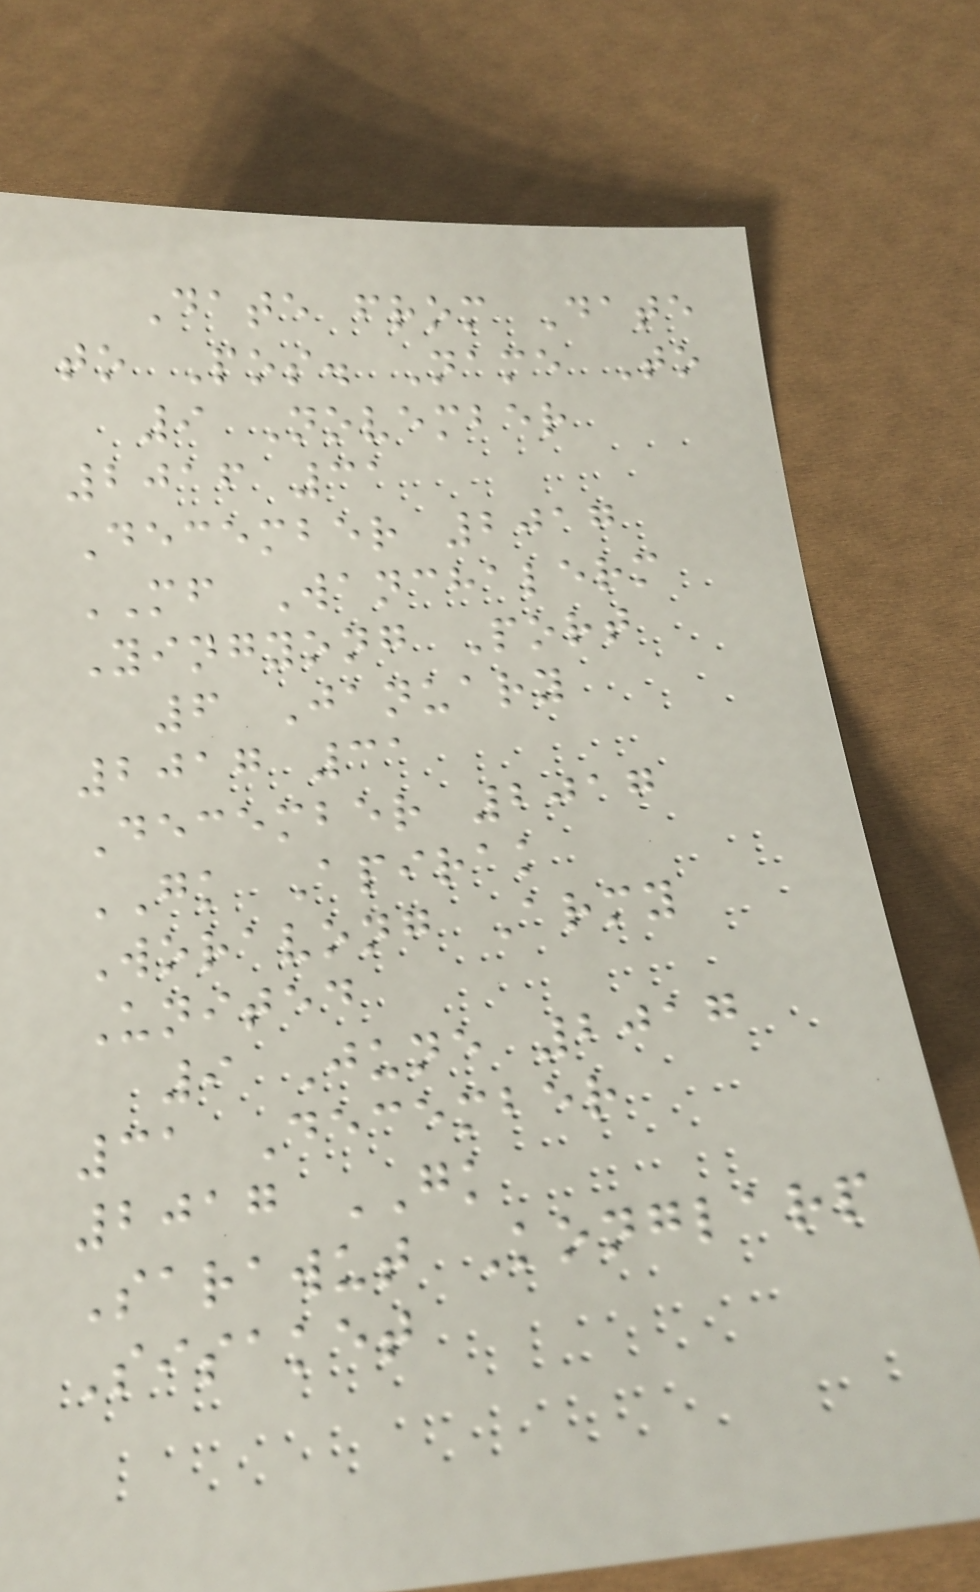Date from Date
to Pos. Name To
9 November
2016 31
December 2017
MF Wanchalerm
Yingyong Port
6 January
2017 31
December 2017
GK Apirak
Woravong Army
United
9 June 2017
31 December
2017 GK
Sarawut Konglarp
Sisaket
